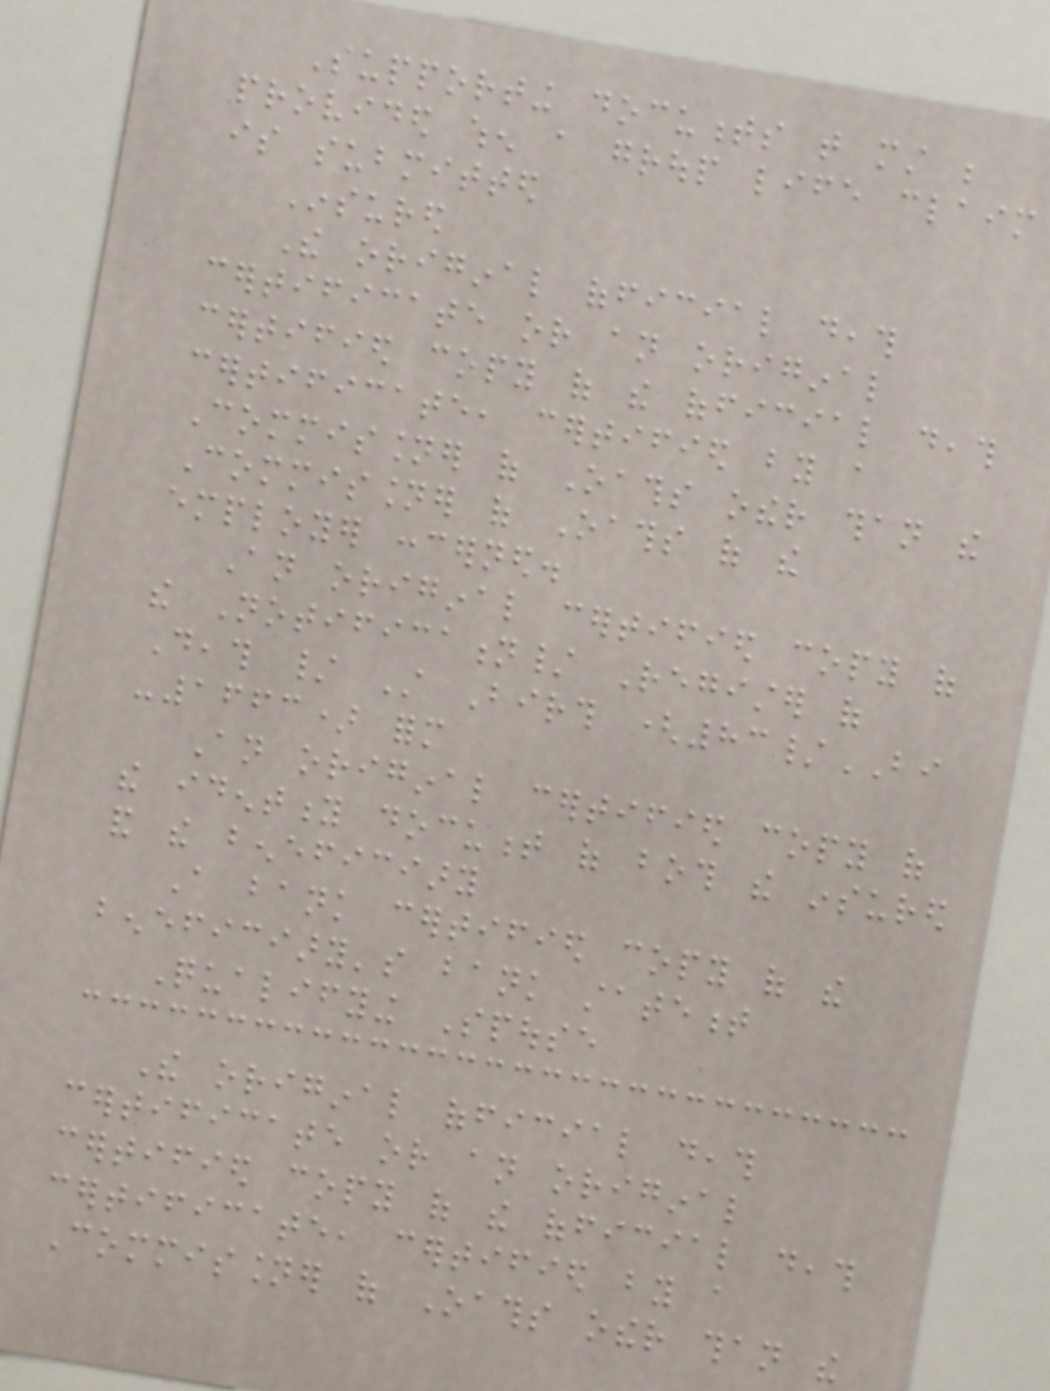Supporting documents that must be
provided when a group life claim
is submitted
Insured
The original official death
certificate or an original
certified copy of the official death
certificate, certified by a
Commissioner of Oaths other than the
Commissioner of Oaths of the
employer concerned.
An original certified copy of
the Notification/ Register of
Death / Still Birth (83/BI
-1663) form
An original certified copy of
the identity document of both the insured
and the beneficiary
A bank certified copy of the
beneficiary's bank statement
Qualifying Spouse
The original official death
certificate or an original
certified copy of the official death
certificate, certified by a
Commissioner of Oaths other than the
